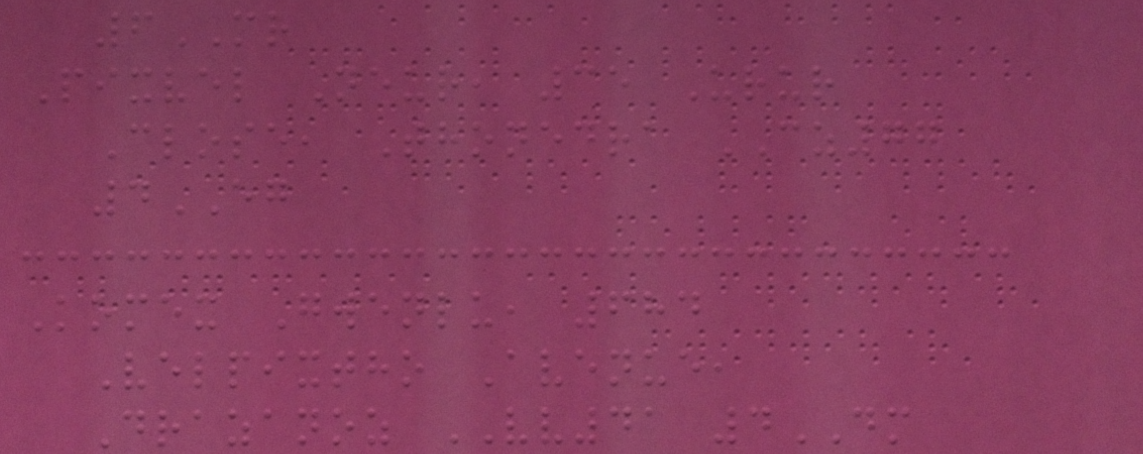6MR
Pixvel Neur, 35 Urur
Close, Thonedra CZ77
4EG
Komex Gwenlu, 684
Velpixtho Avenue,
Drazanoz VV41 4DM
